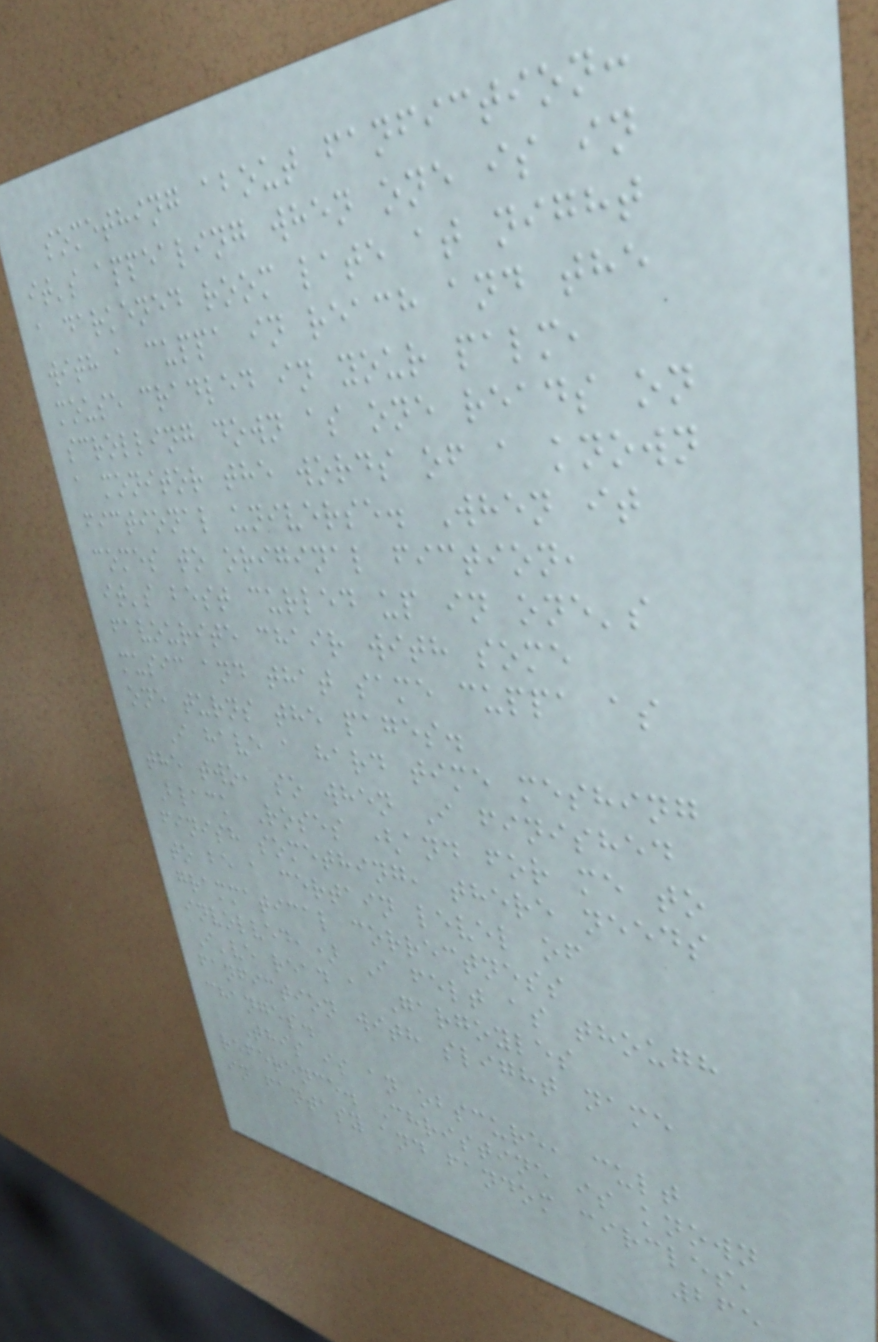something about fanfiction:
it's appealing when one is in
a darkened room late at night
with a cuppa in reach and the
mouse cradled in your palm,
scrolling down as one reads on
a monitor the words of a known
fictional universe. When it
comes to original fiction,
it's best curled up in one's
favourite chair with some
music and that same cuppa as
one turns the pages.
I have a hard time meshing
the two, so when I finished
Black Roses (and for me to
finish something, there needs
to be a certain level of
grammatical correctness
involved,) I felt as though
I've read a Gargoyles
fanfiction with slight name
changes.
This is an obscure, cult
reference. Christine is known
in fantasy and fandom circles,
265
